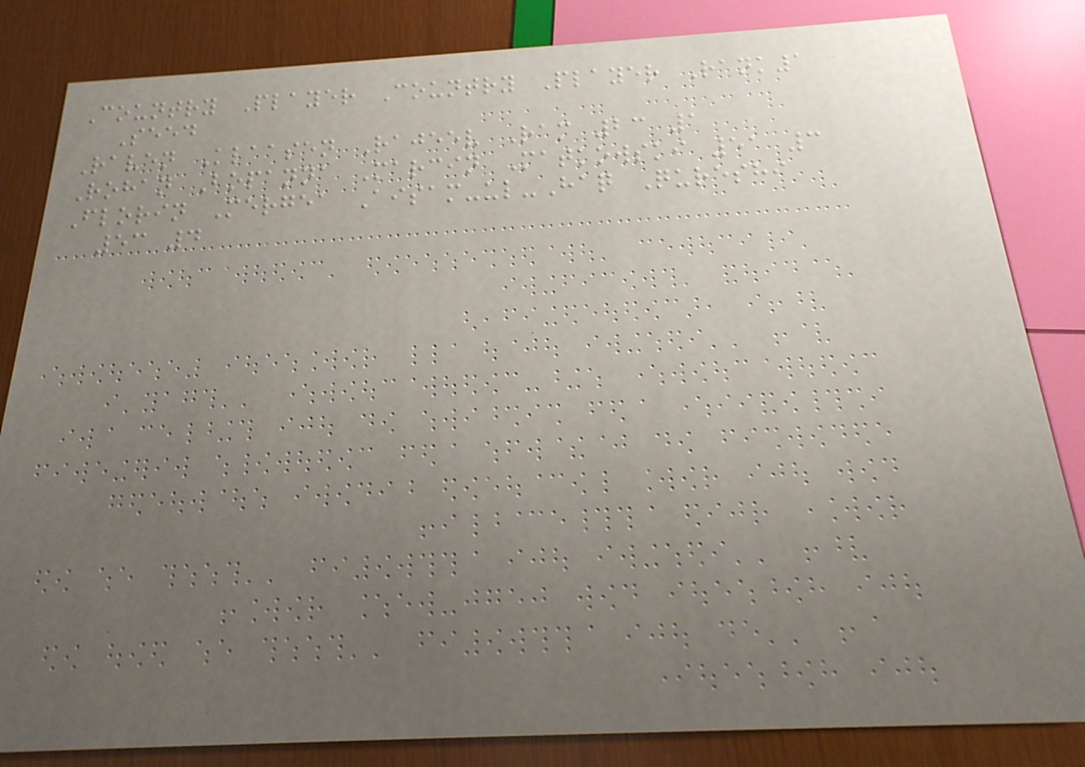Country Player Country Player Rank1
Seed
Raven Klaasen Rajeev Ram 23 1
Rohan Bopanna Marcin Matkowski 51 3
Florin Mergea Aisam-ul-Haq Qureshi
53 4
